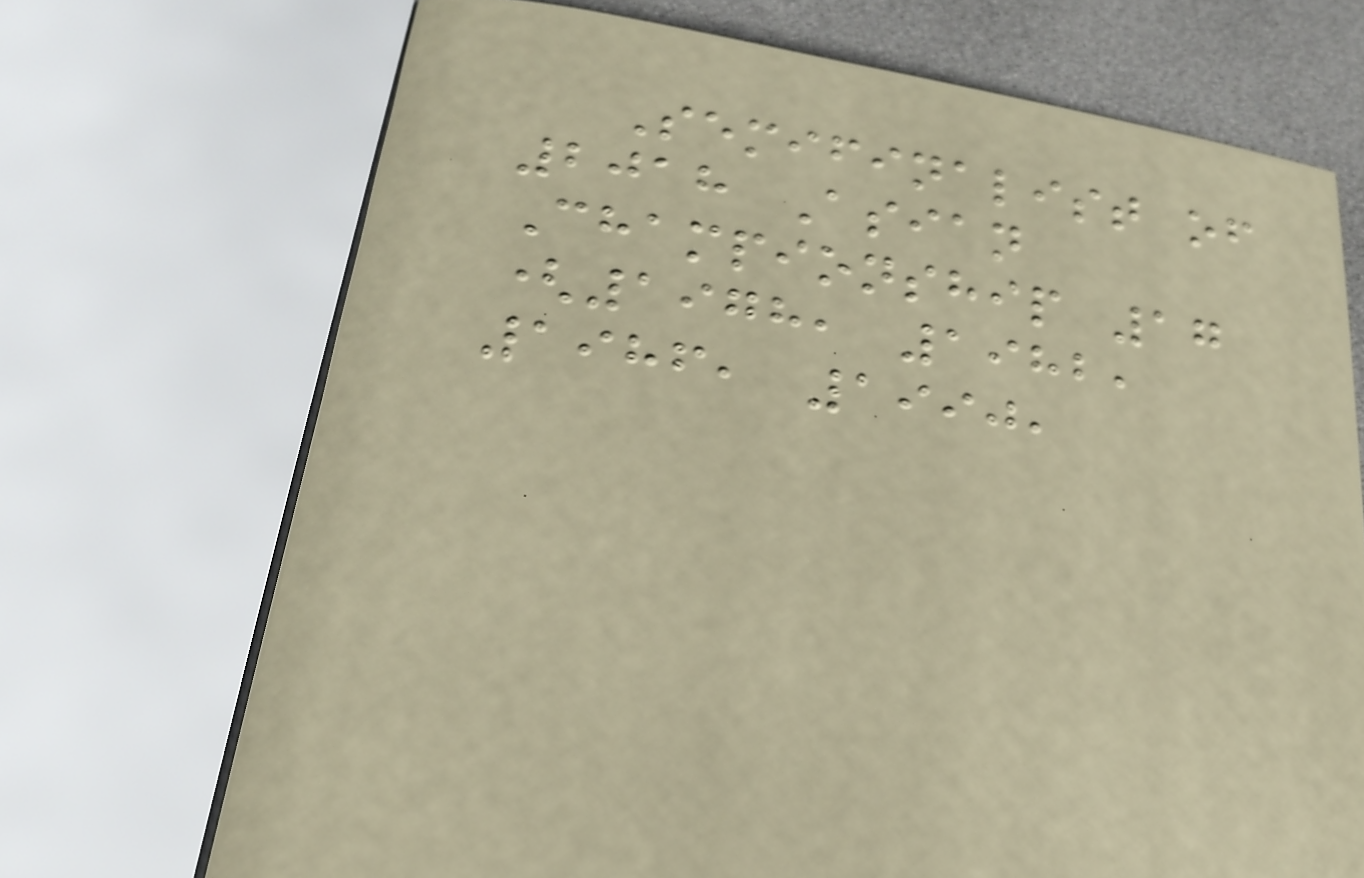Semifinalist of
2018 Asian
Championship 17
(1978, 1982,
1986, 1990,
